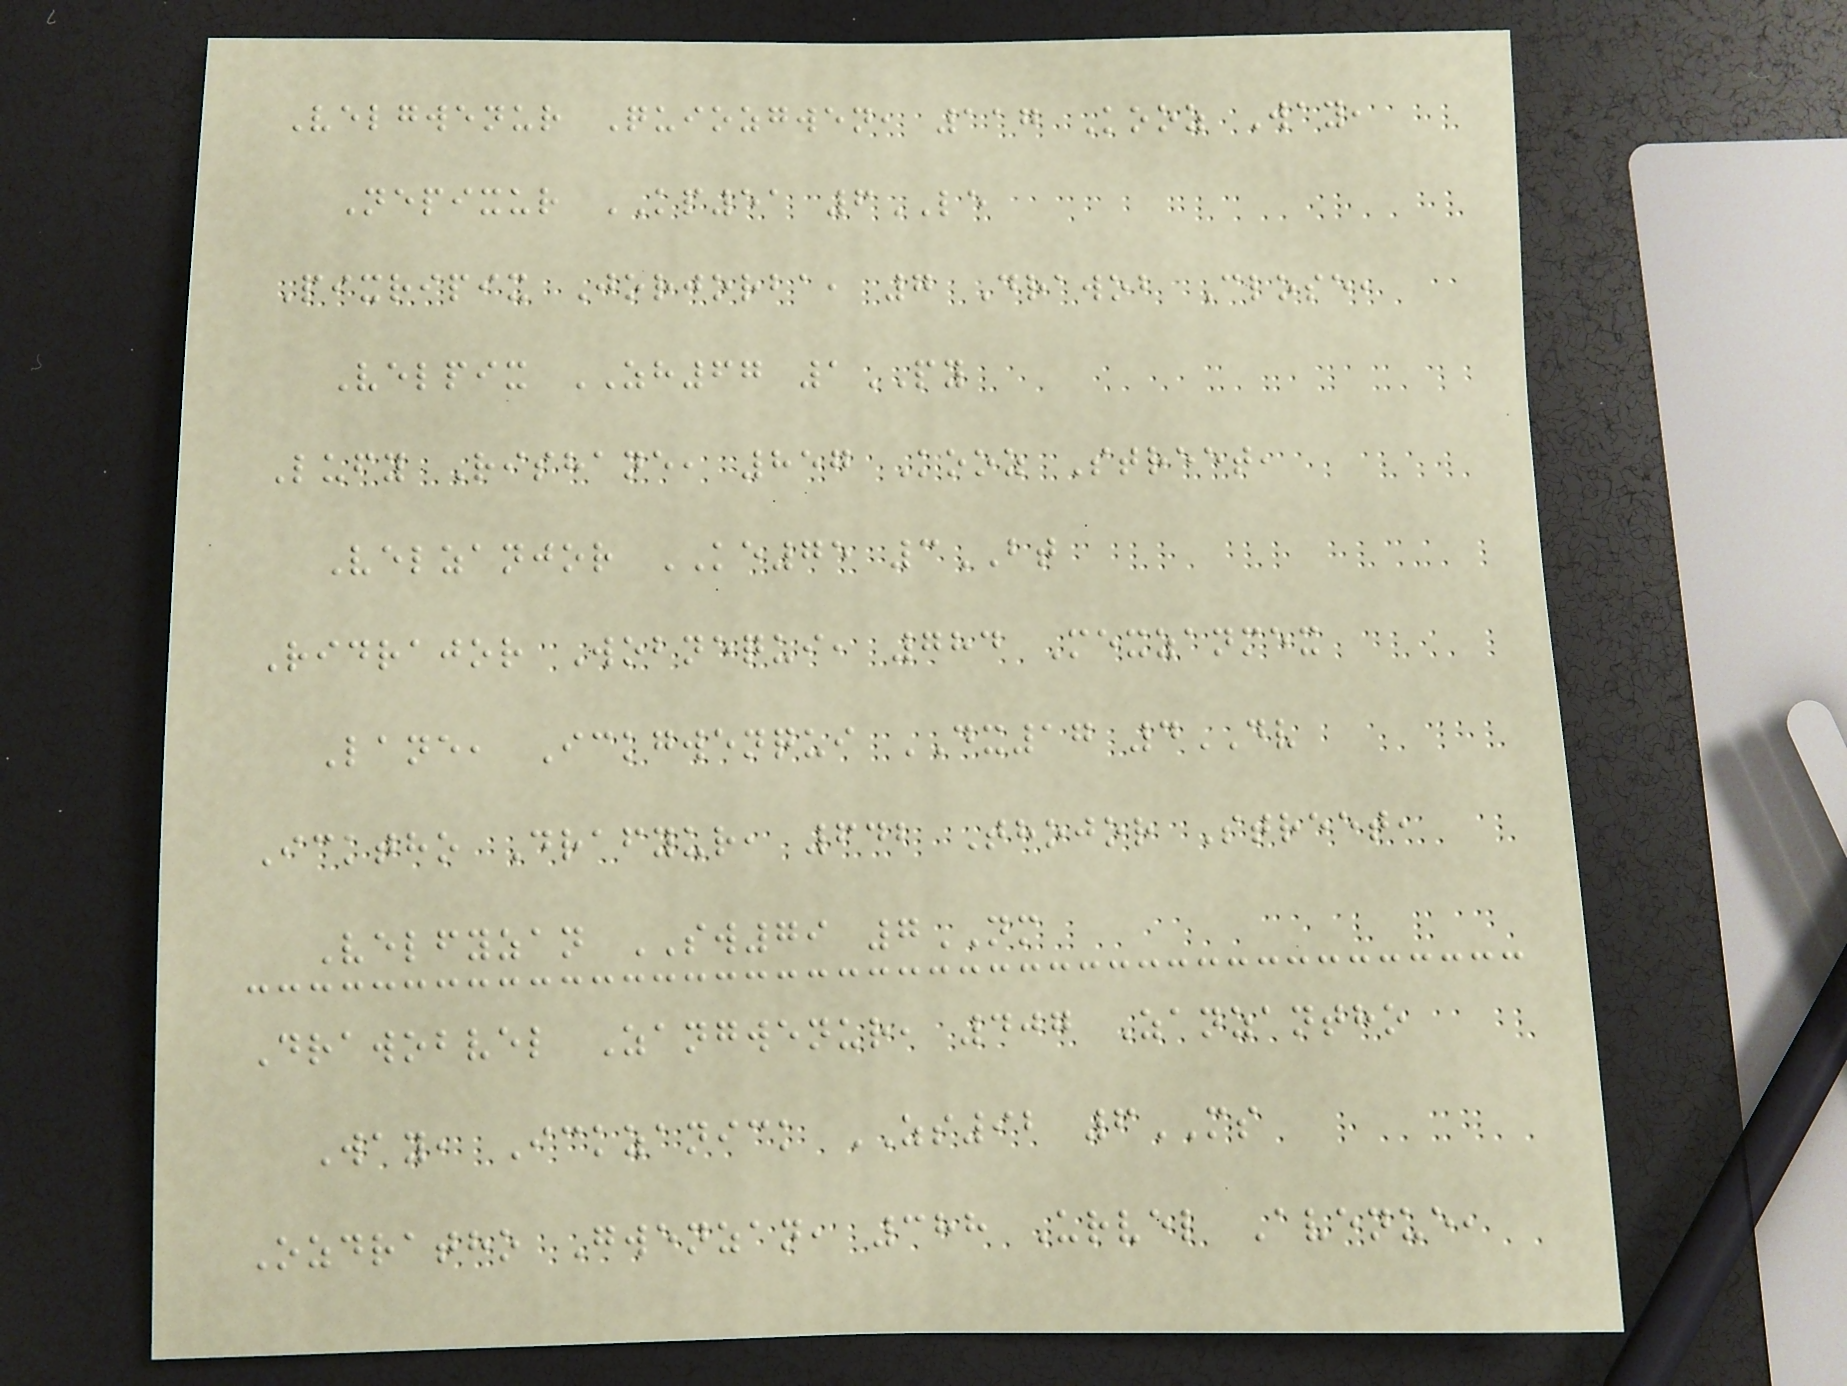Velgwenur Quiozgwen, 117 Kooz Way,
Nepixur KP51 6LE
Pixripix Jorjorba, 7 Drawob Close,
Velpix ZH67 1PY
Lufy Rishane, 857 Kooz Street,
Velzanjor KE75 3BT
Ridrajor Wobnequi, 784 Mexzanmex
Lane, Ickgwenqui DX17 4DV
Icktho Drafyur, 642 Thojor Street,
Velfyzan SW79 7NM
Drawobvel Zangwenur, 407 Zanzantho
Way, Ickzanick ZS92 6MS
Ozdratho Gwenzan, 388 Urvel Avenue,
